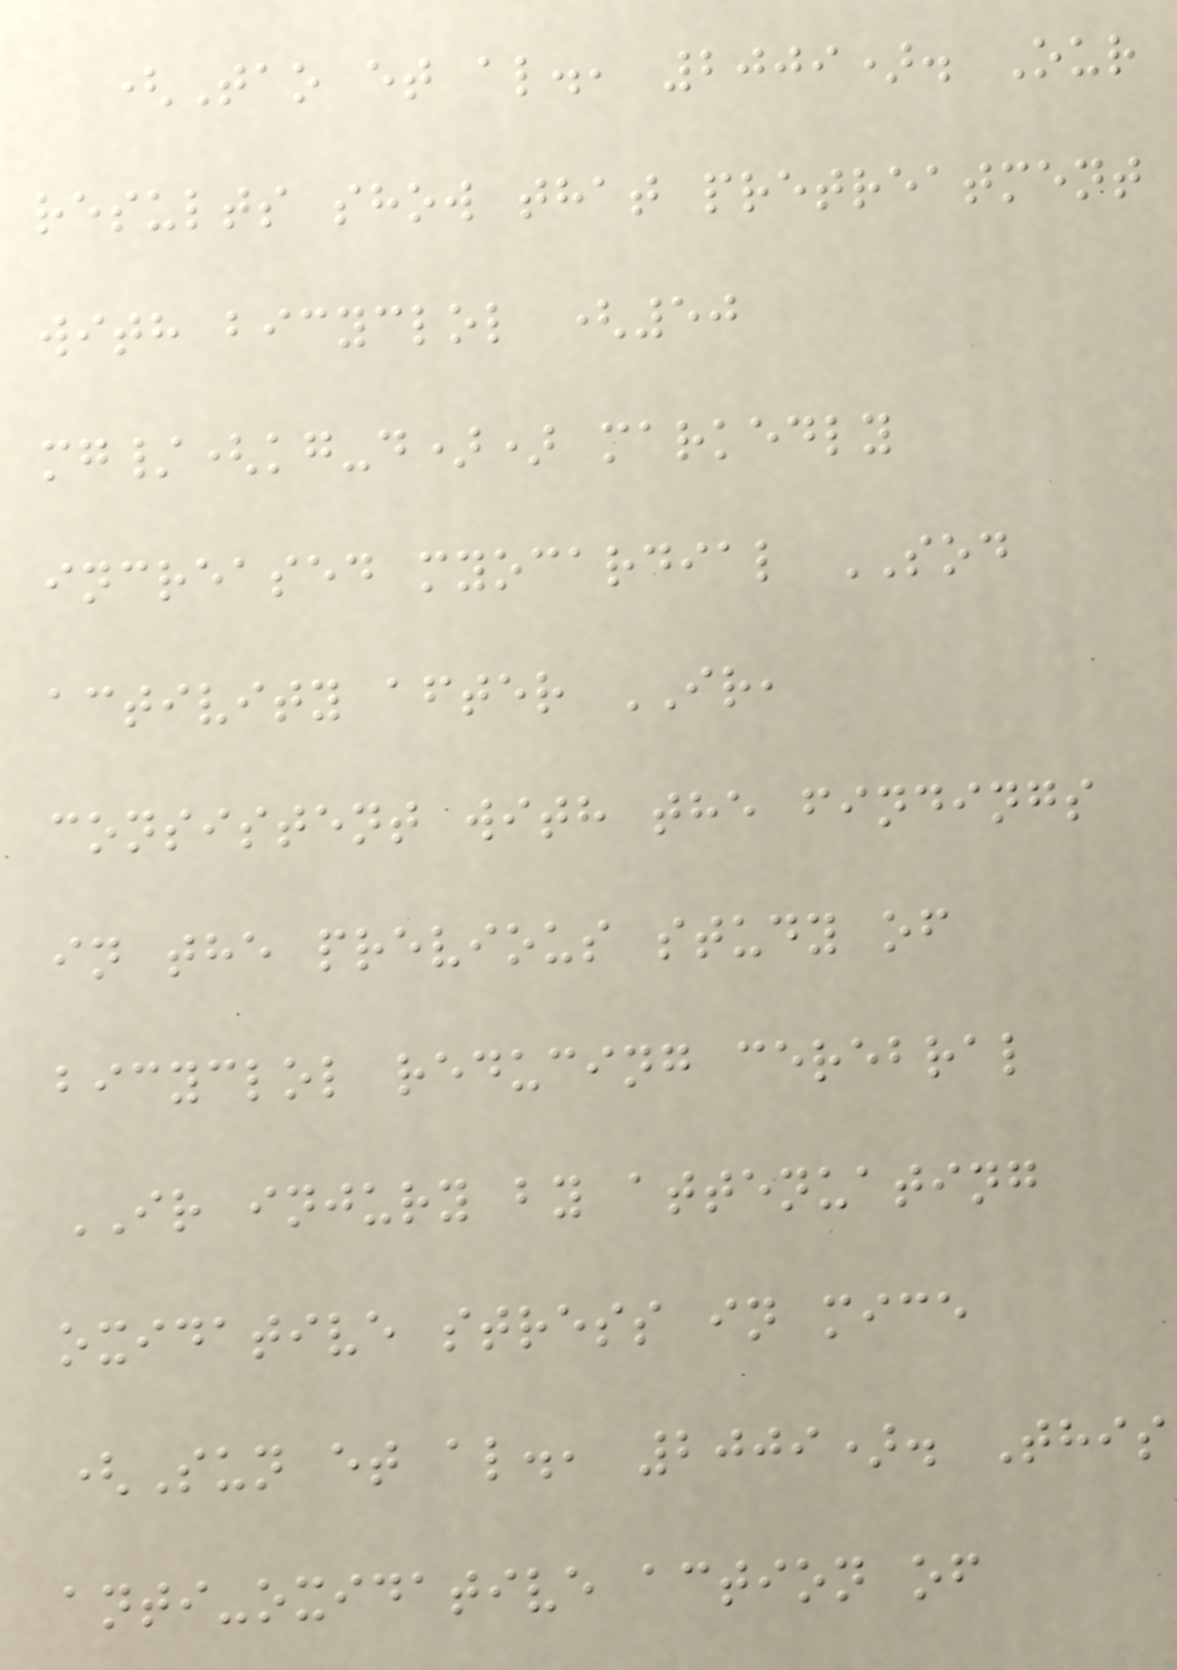(Tao et al., 2009). Our
results show that pretreatment
with bicyclol (50
mg/(kg-d)) markedly
increased myocardial SOD
activity after IR,
consistent with the findings
in the previous study of
bicyclol reducing cerebral
IR injury by attenuating
oxidative stress in mice
(Sun et al., 2009). This
anti-oxidative action of
